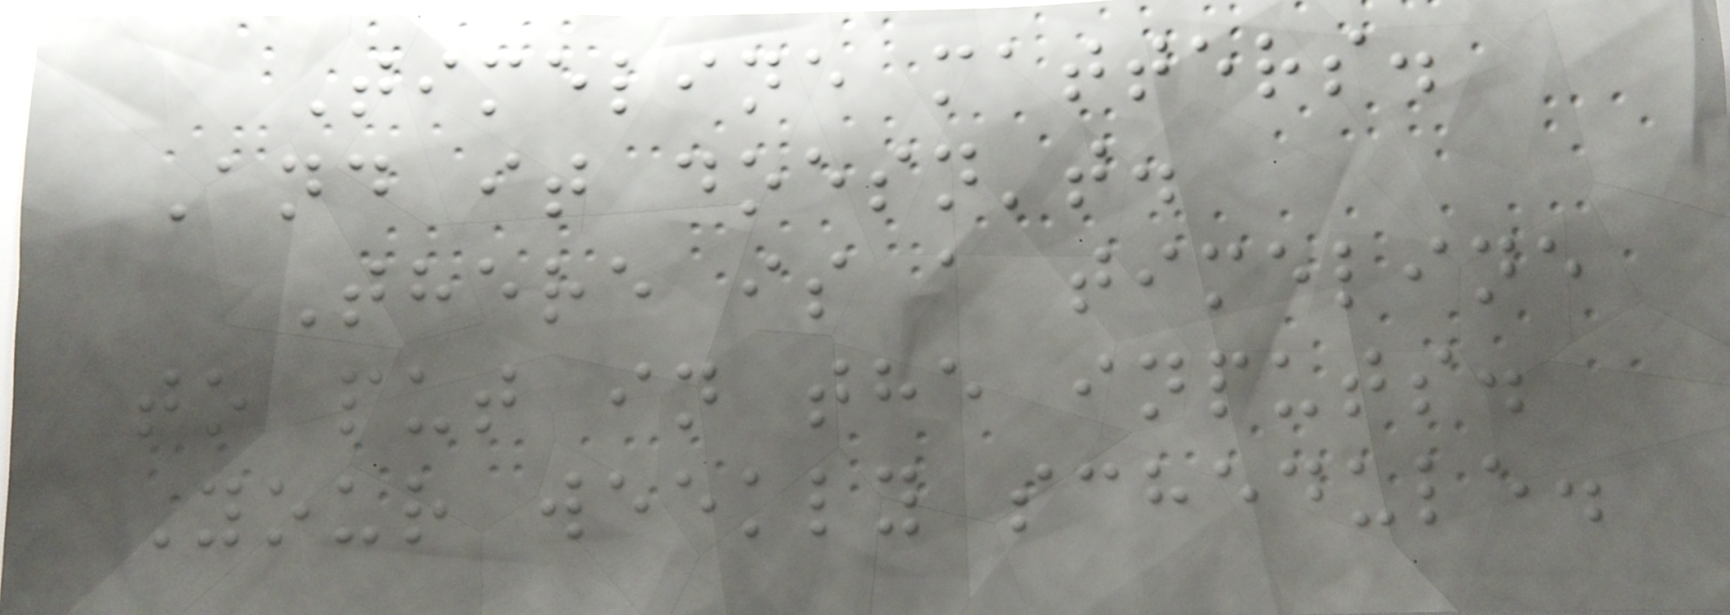Timeline matters.
And it doesn't.
There is a timeline
to put in the inputs.
Your weekly schedule.
